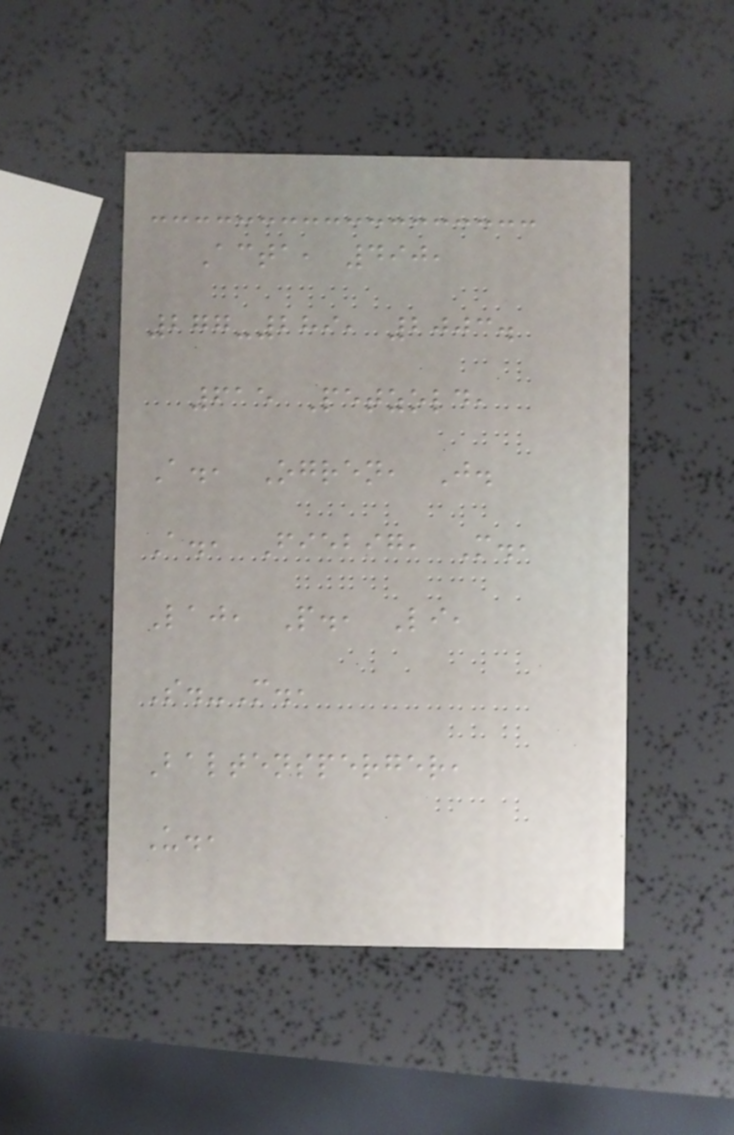Acta, 490,
277-289, 2003.
615 Petzold,
A., Ogren, J.
A., Fiebig, M.,
Laj, P., Li,
S.-M.,
Baltensperger,
U.,
